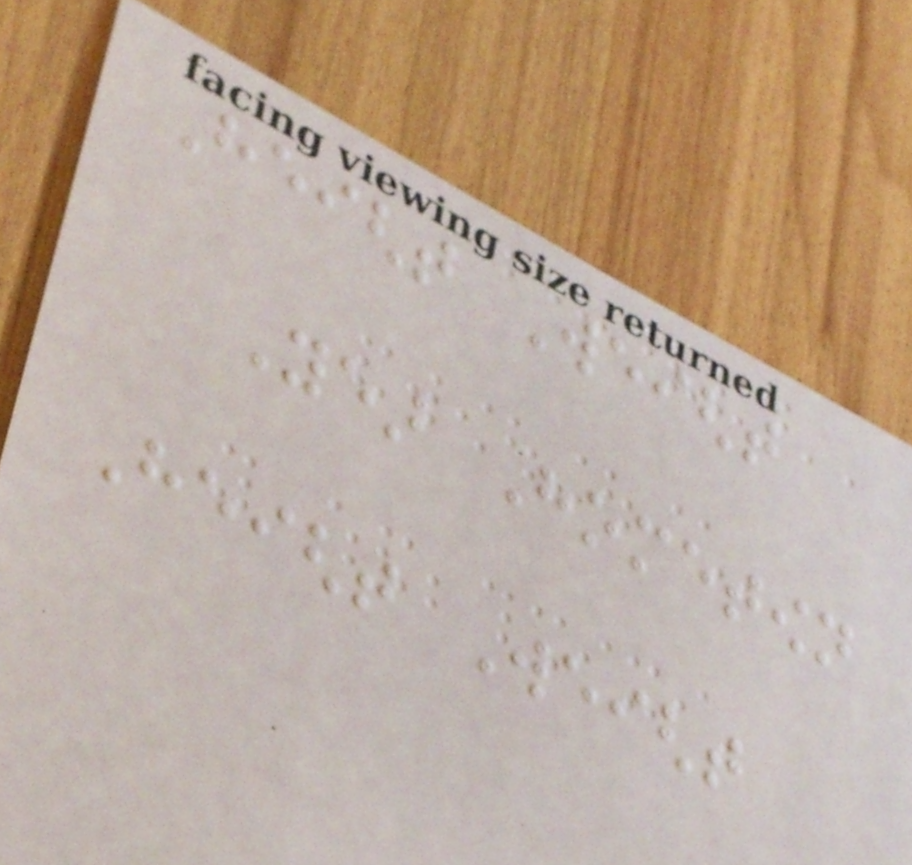Height Weight
Year Hometown
Height Weight
